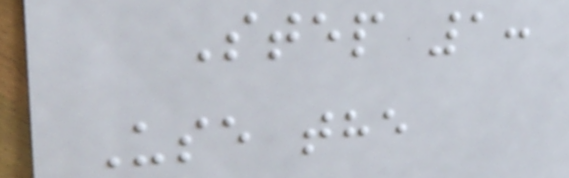Step 1:
Use the
